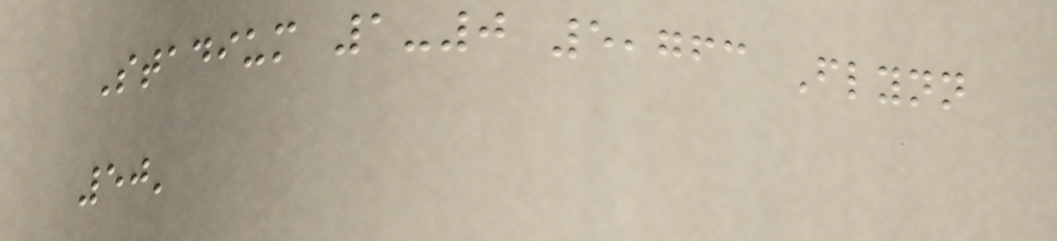Stadium 1-0 5,763 Flynn
50'
